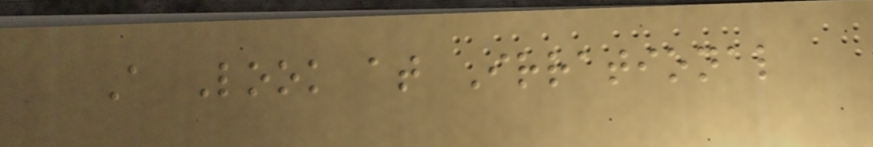A Look at Irrational
